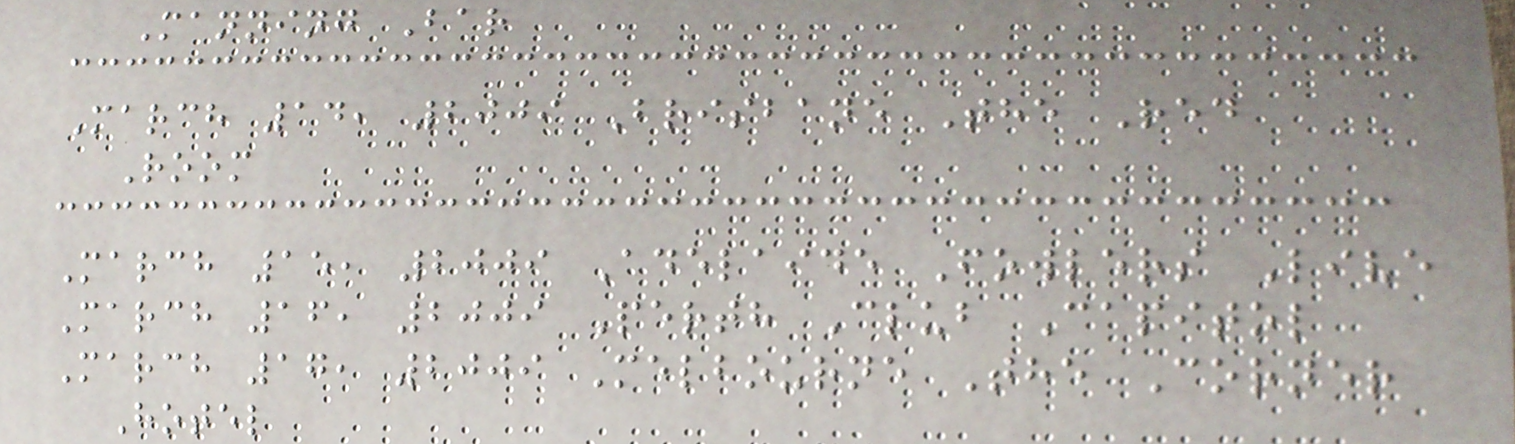Manning Bar
March 14, 2009 Brisbane The Red
Room
March 15, 2009 Adelaide Fowlers Live
March 16, 2009 Perth Club Capitol
March 17, 2009 Melbourne The Corner
Hotel
